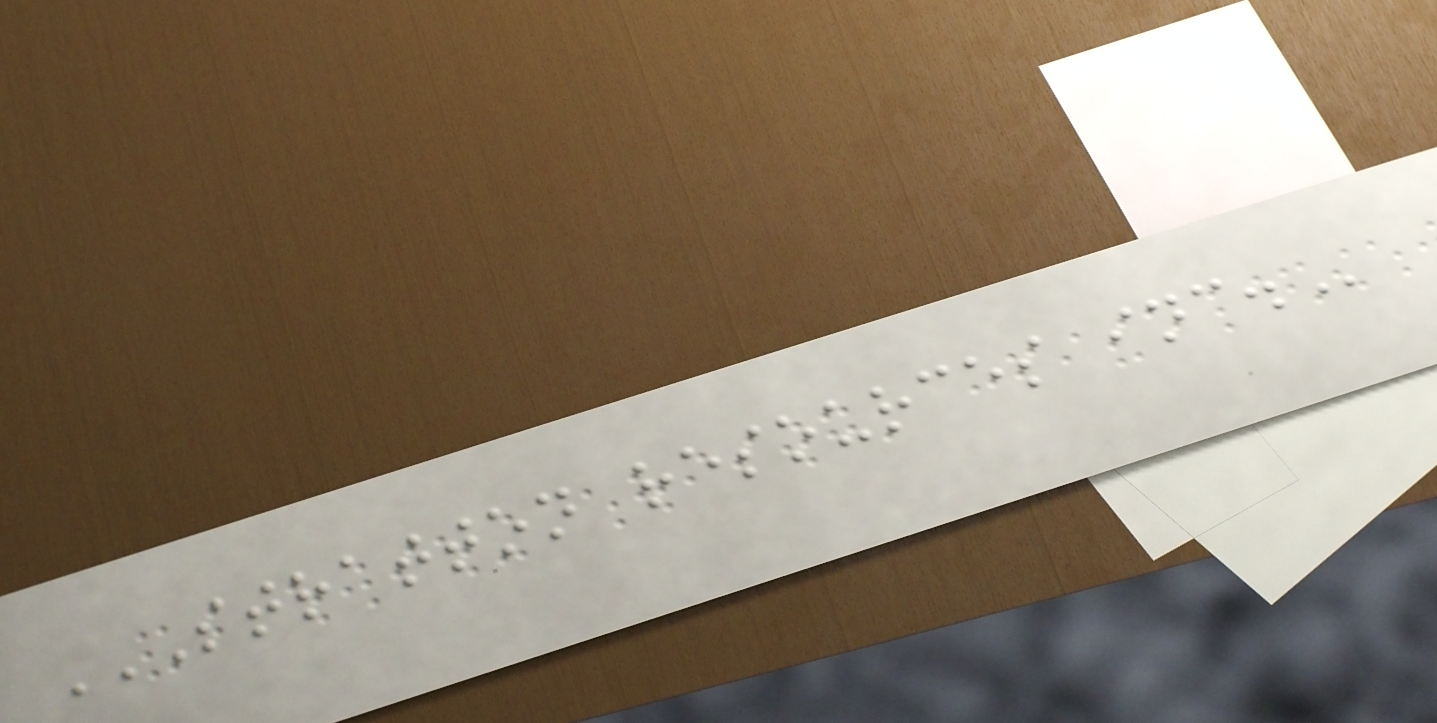STRATTON RESOURCES INC.
